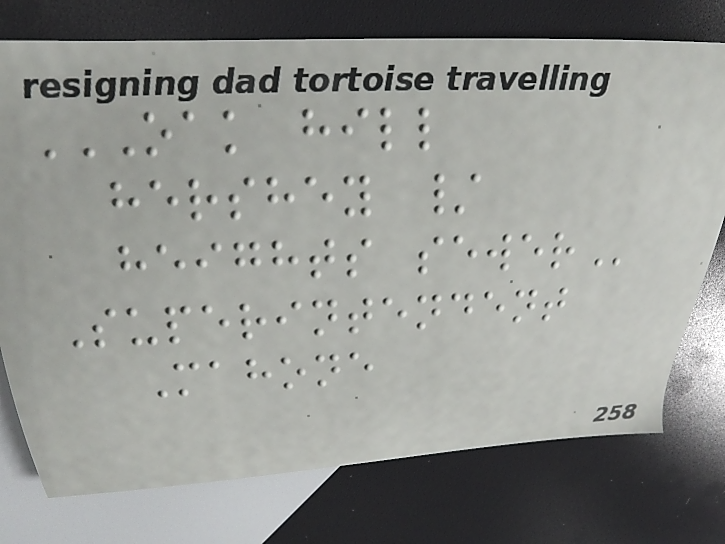OAK HILL
HERSHEY /
HEIGHTS SEWER
Superintendent
Mahone
